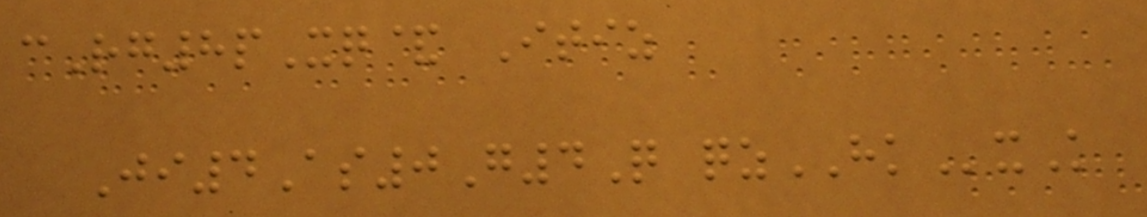cRg8pXq& Itiz
Ji4As0G4Q qzHKxK
